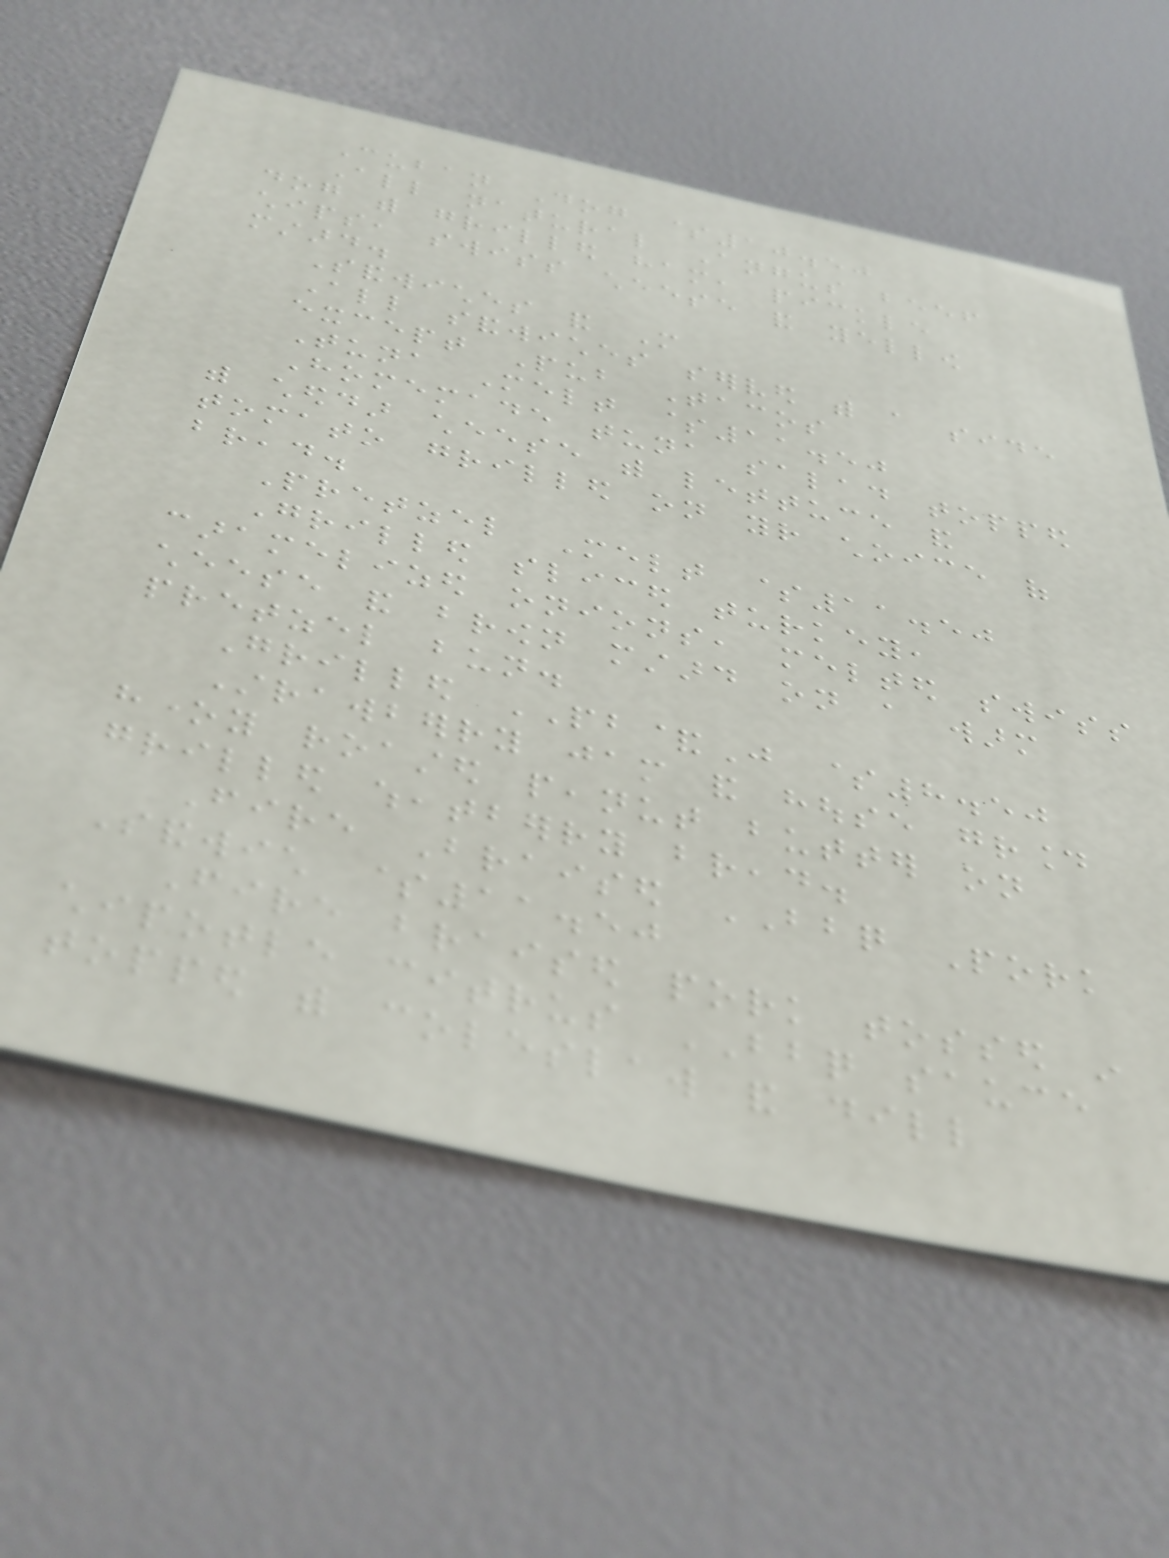Cuban Dog $10.50
All natural Angus beef
dog with grilled ham, pickle
chips, swiss cheese and yellow
mustard.
Sandwiches and More
All sandwiches served with a side
except Pub Tacos
Tuna Melt $11.50
Homemade tuna salad topped
with cheddar cheese with lettuce and
tomato grilled on your choice of
bread.
Pretzel Melt $11.50
Grilled sliced turkey,
caramelized onions, melted swiss
cheese and brown mustard on a warm
pretzel bun.
Grilled PB&J $8.50
Strawberry jam and house ground
honey roasted peanut butter on
grilled wheatberry bread.
Fire Braised BBQ Pork
Sandwich $11.50
Fire braised pork tossed in
chipotle citrus BBQ sauce
topped with coleslaw and dill
